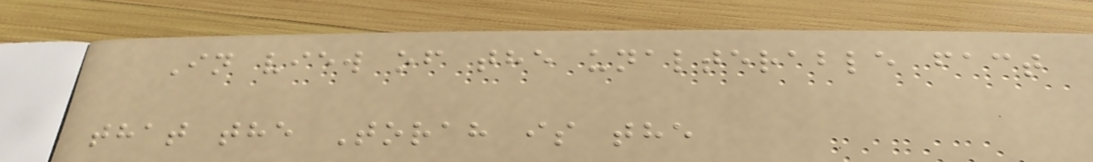In view of the unalterable fact
that the Torah is the
